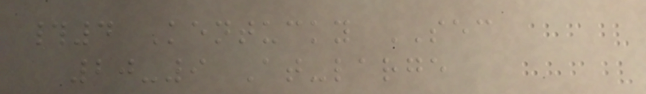#4 Kentucky SEC
20-9 At-large
